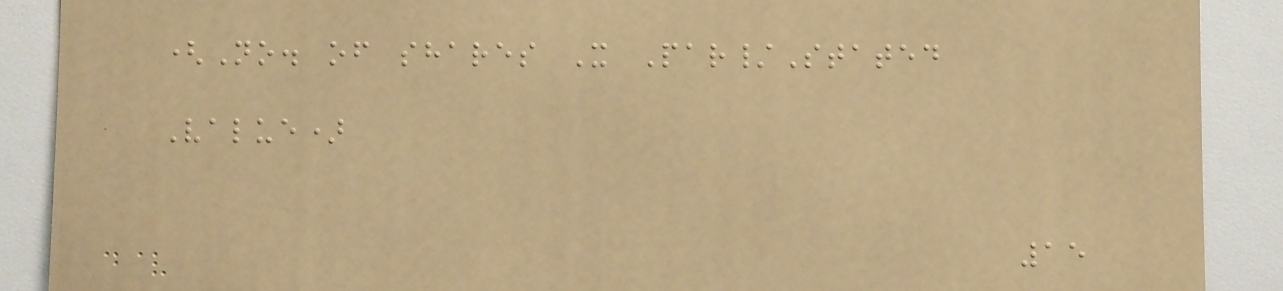(No. of shares X Par/Stated
Value)
15
